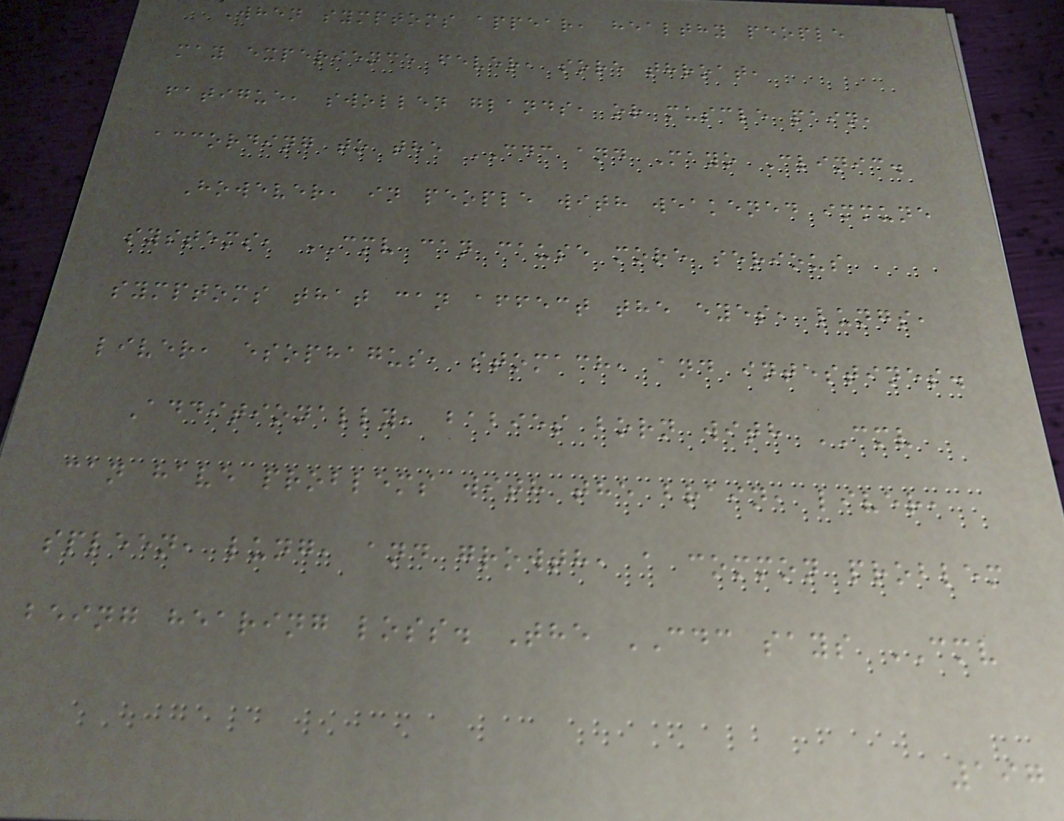When symptoms appear, healthy people
may experience fever, sore throat,
fatigue, swollen glands, or muscle pain,
according to the CDC and Mayo Clinic.
However, in people with weakened immune
systems, CMV can cause more serious
symptoms that can affect the eyes, lungs,
liver, esophagus, stomach, and intestines.
Additionally, babies born with CMV
can have problems with the brain, liver,
spleen, lung, and growth, a common problem
being hearing loss. The CDC says CMV
197
